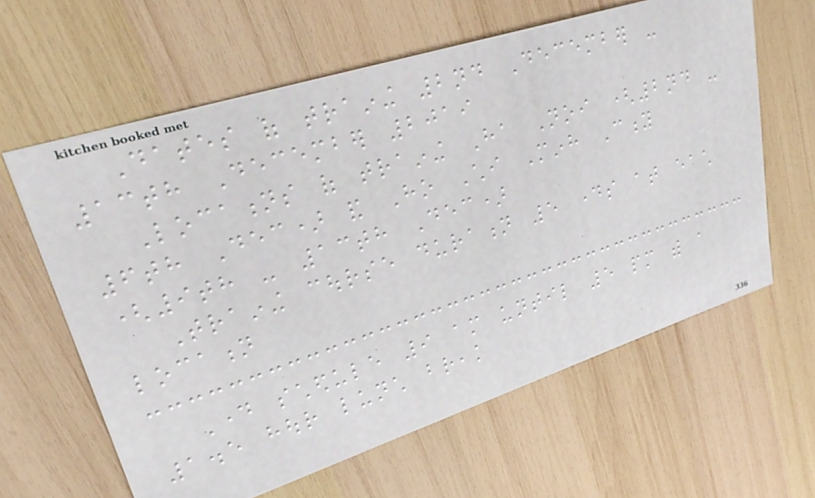Dates of training 2nd December -
13th December 2019
Locations of training Ha Noi (2nd -
6th Dec) and Ho Chi Minh City
(9th - 13th Dec)
Training course duration 5 days at each
location
Day schedule 9 am until 5 pm with a
1.5 hour lunch break
